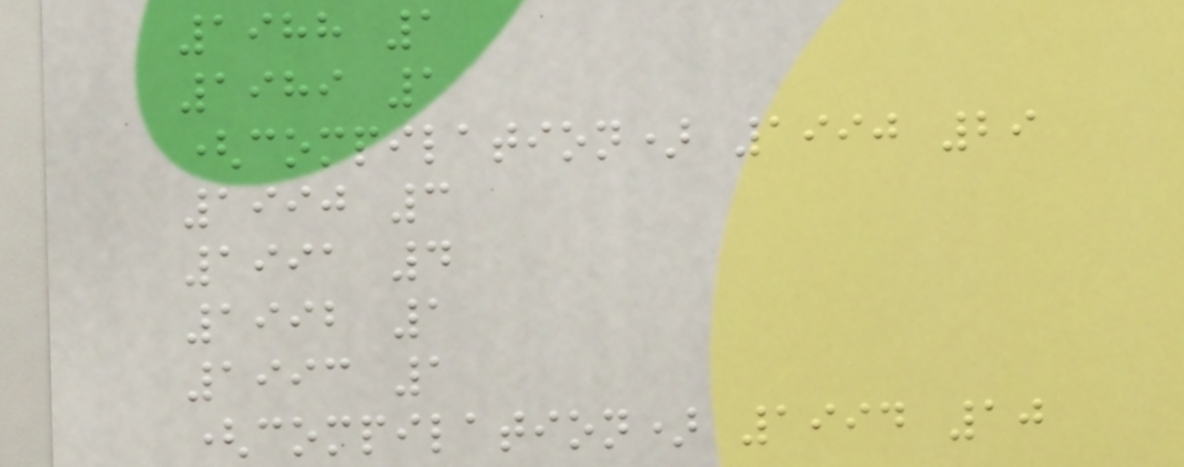1988 1
1989 1
(compilation) 1990 29
1990 3
1991 4
1992 1
1993 1
(compilation) 1994 10
